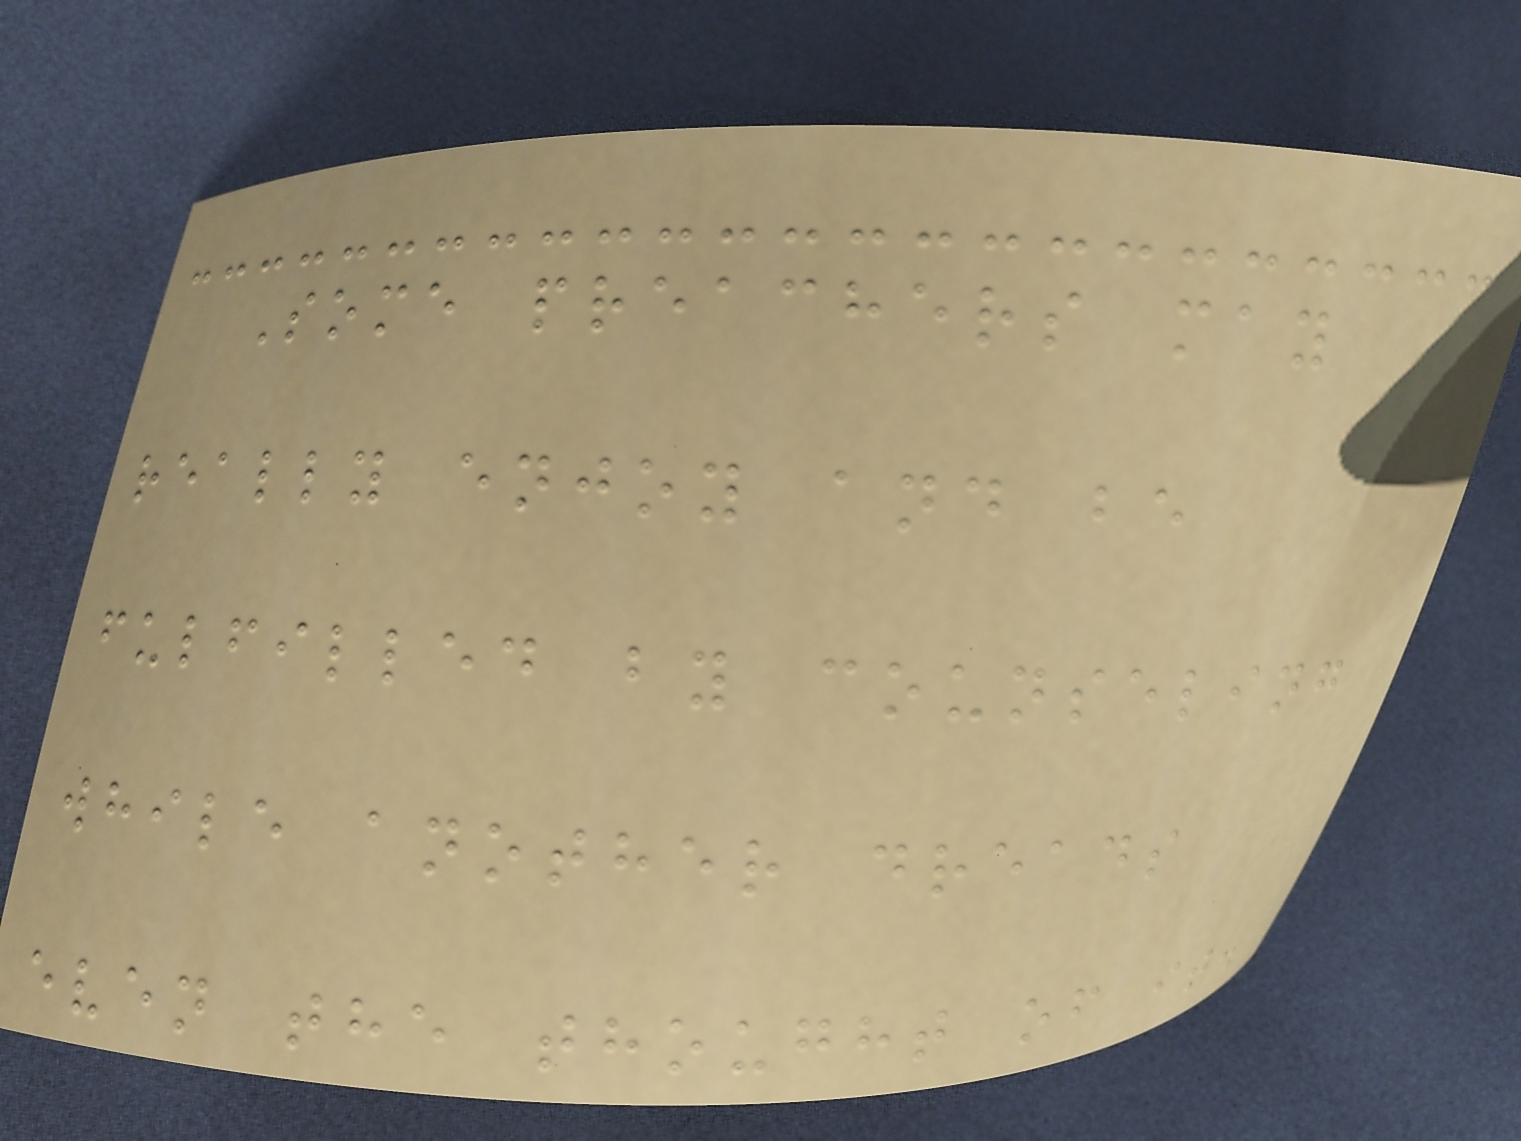Some preachers may
really enjoy and be
fulfilled by counseling
while another dreads
even the thought of it.
